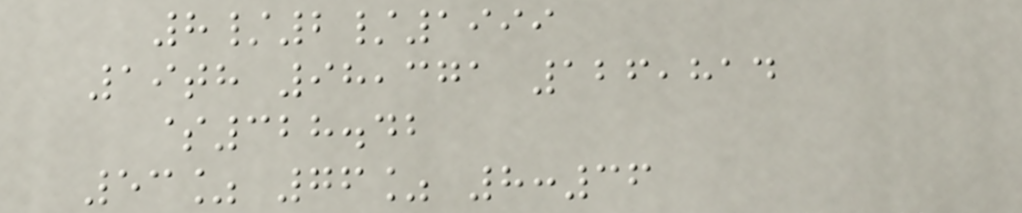8/2/1999
19th 98,371 126,814
$328.42
53% 76% 8:36
